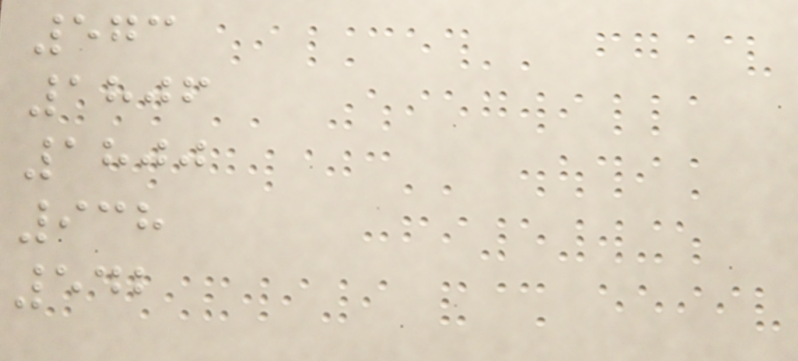573
1806
1800
938
542
